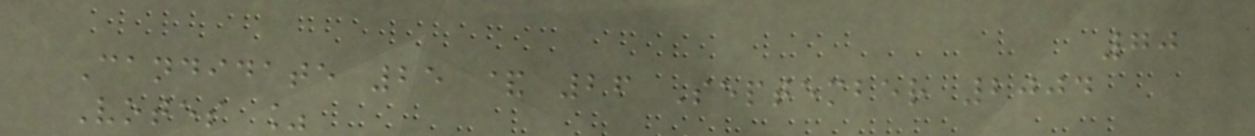70
Candidate 25 & 26 September 2004
Votes %
